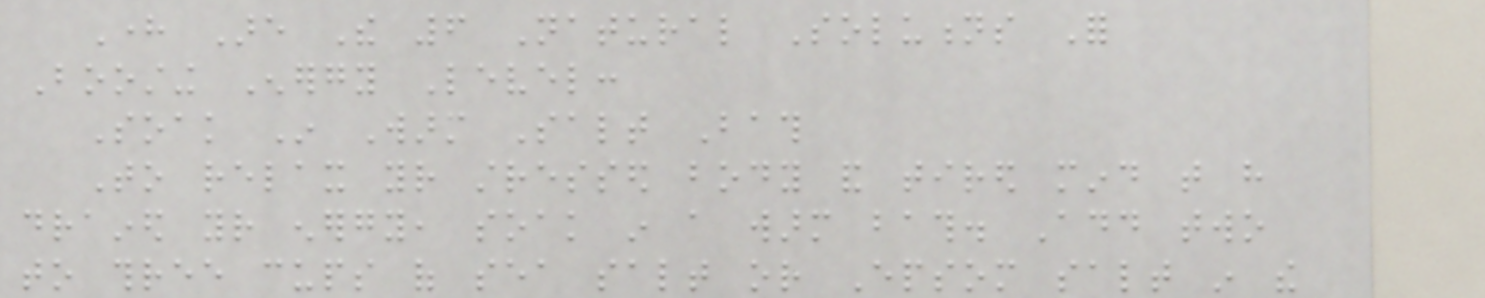Here Are The 6 Natural Solutions For
Boosting Energy Level:
Soak In Warm Salt Bath
To relax your stressed body and tired mind that have
drained your energy, soak in a warm bath. Add two
to three cups of sea salt or Epsom salt in the
